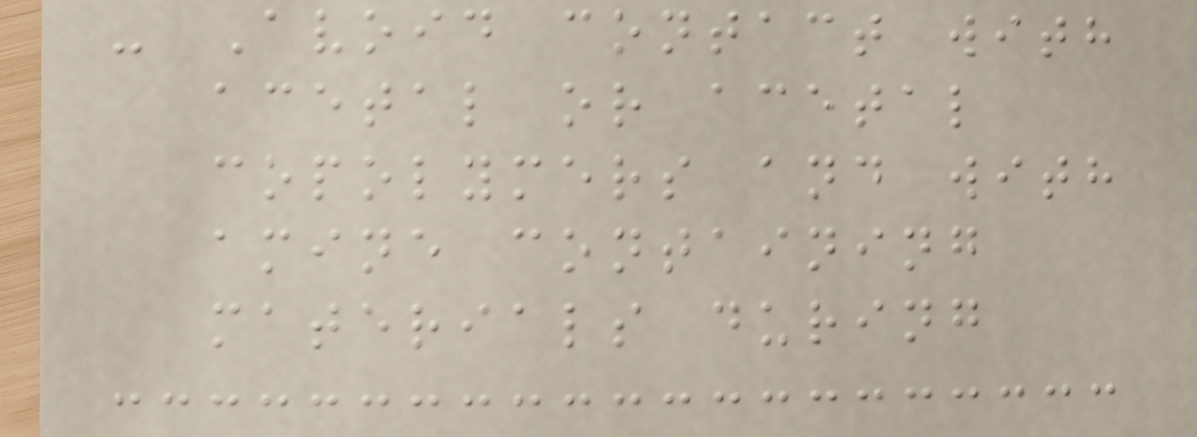- Avoid contact with
acetal or acetal
copolymers and with
amine containing
materials during
